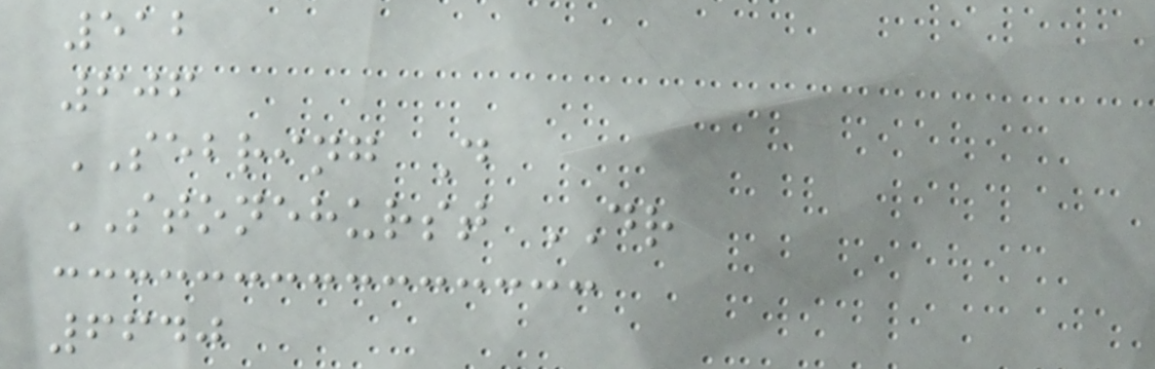512
606
SEBRING D
STONEHURST DR
6640
